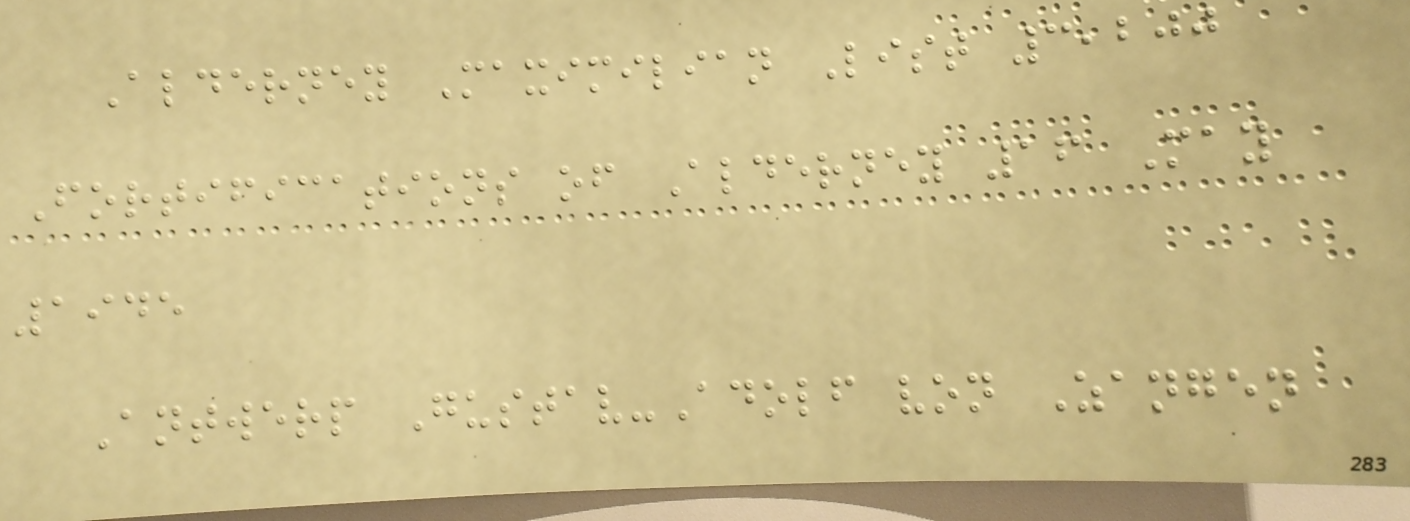Alderney Maximilian List 3,200
Fortifications of Alderney 16 May
1945
Antwerp Gustav-Adolf von Zangen
